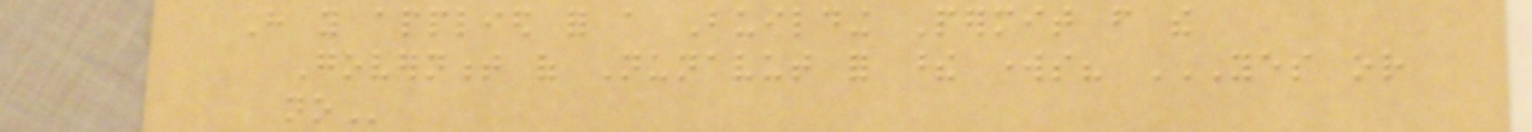Have you applied for a Building Permit from the
Government of Nunavut for these works? YES OR
NO
